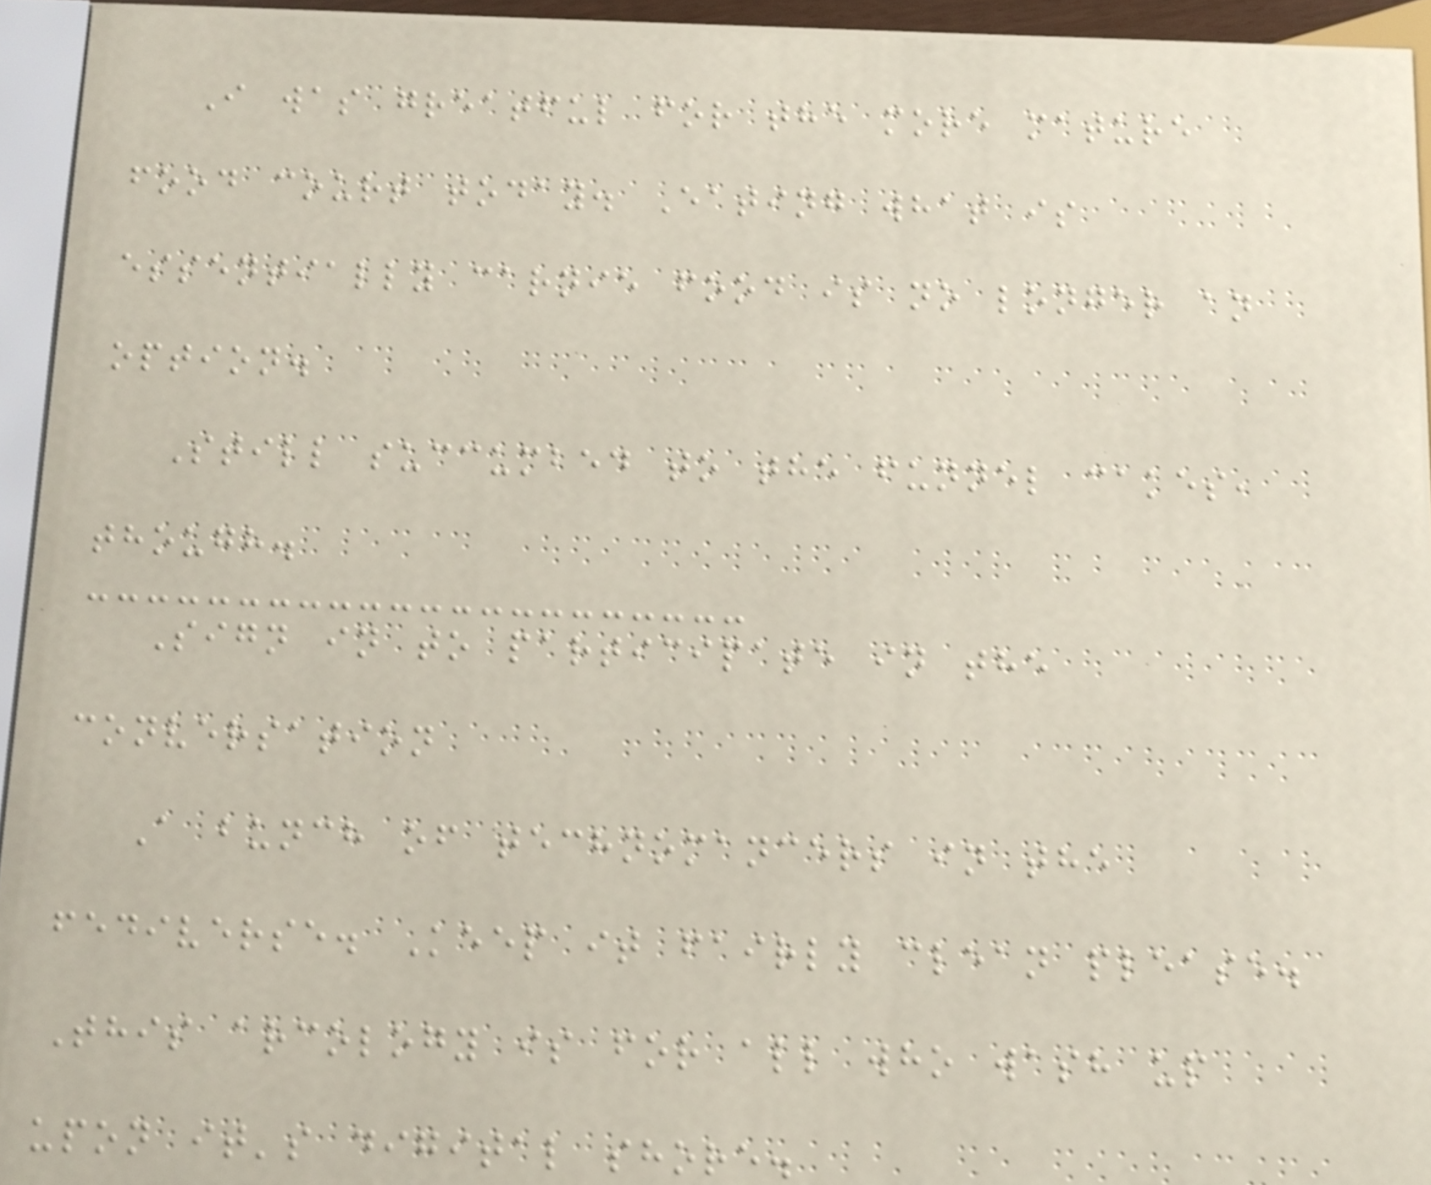I was greatful for the more mature
food court today. Eating what is
essentially carnie food is no longer an
option.
Still succumbed to the funnel cakes,
though.
Sign in to participate in the
conversation
A bunch of technomancers in the
fediverse. Keep it fairly clean please.
This arcology is for all who wash up
upon it's digital shore.
